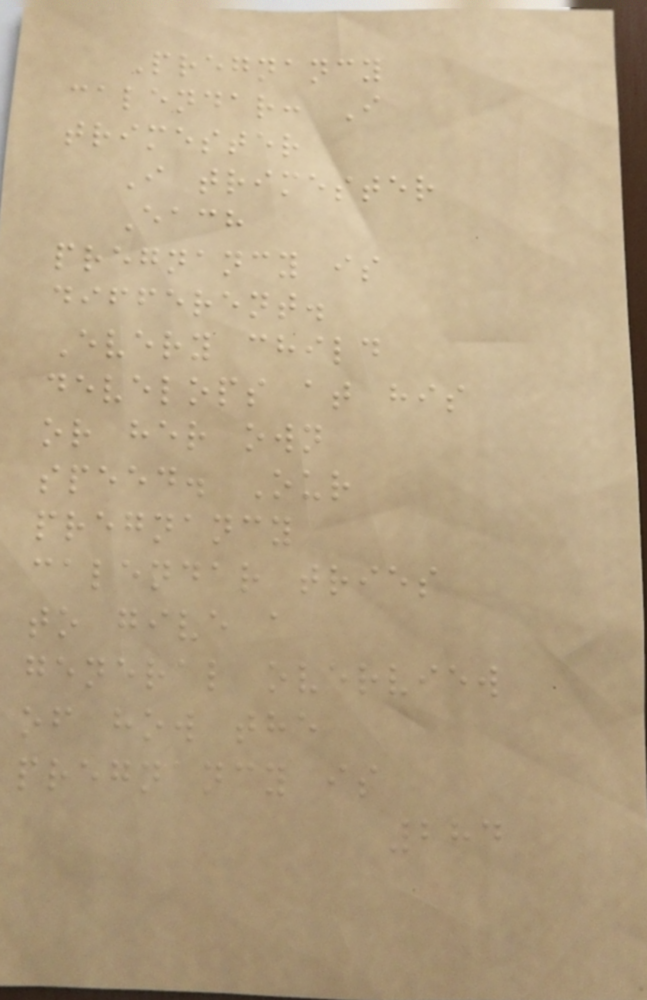Pregnancy
calendar: I
trimester
I trimester
Each
pregnancy is
different.
Every child
develops at his
or her own
speed. Our
pregnancy
calendar tries
to give a
general overview
of how the
pregnancy is
284
